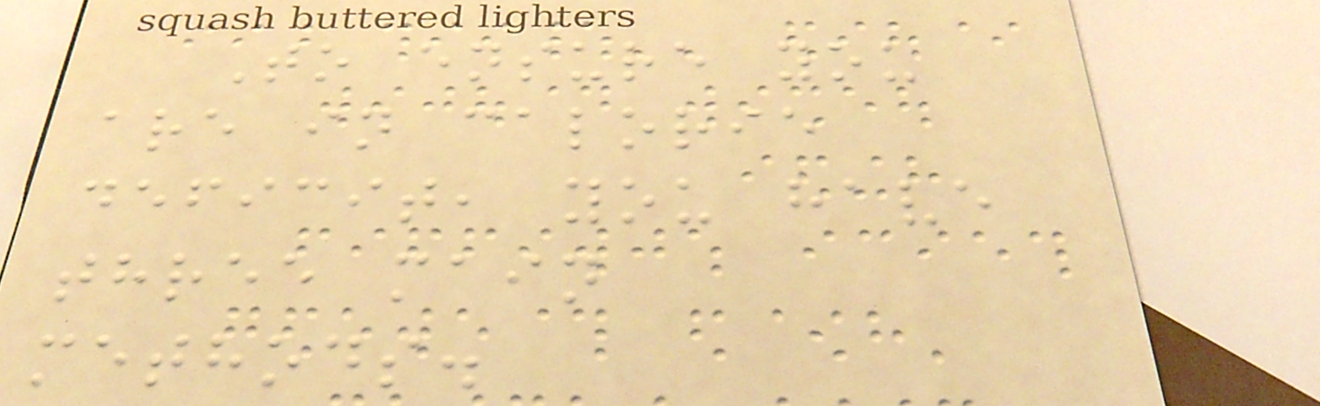To ensure you
are in calorie
deficit, you have
three main
methods.
